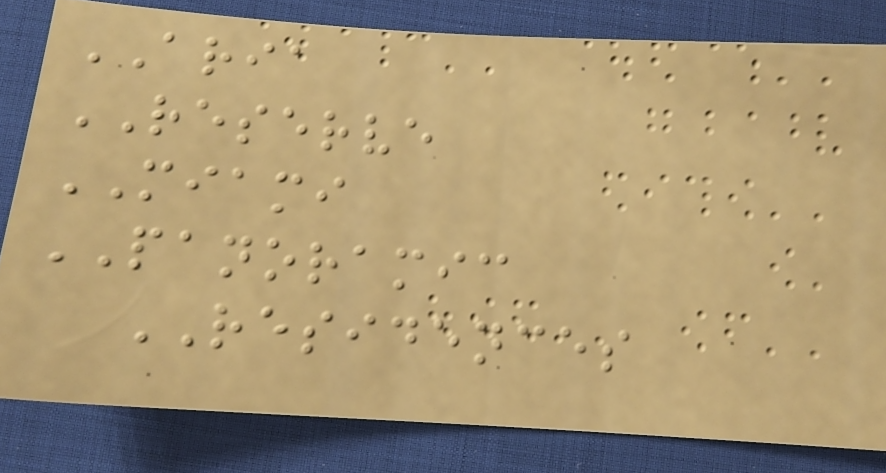ARIA
RESERVE
MIAMI
PANORAMIC
RESIDENCES
